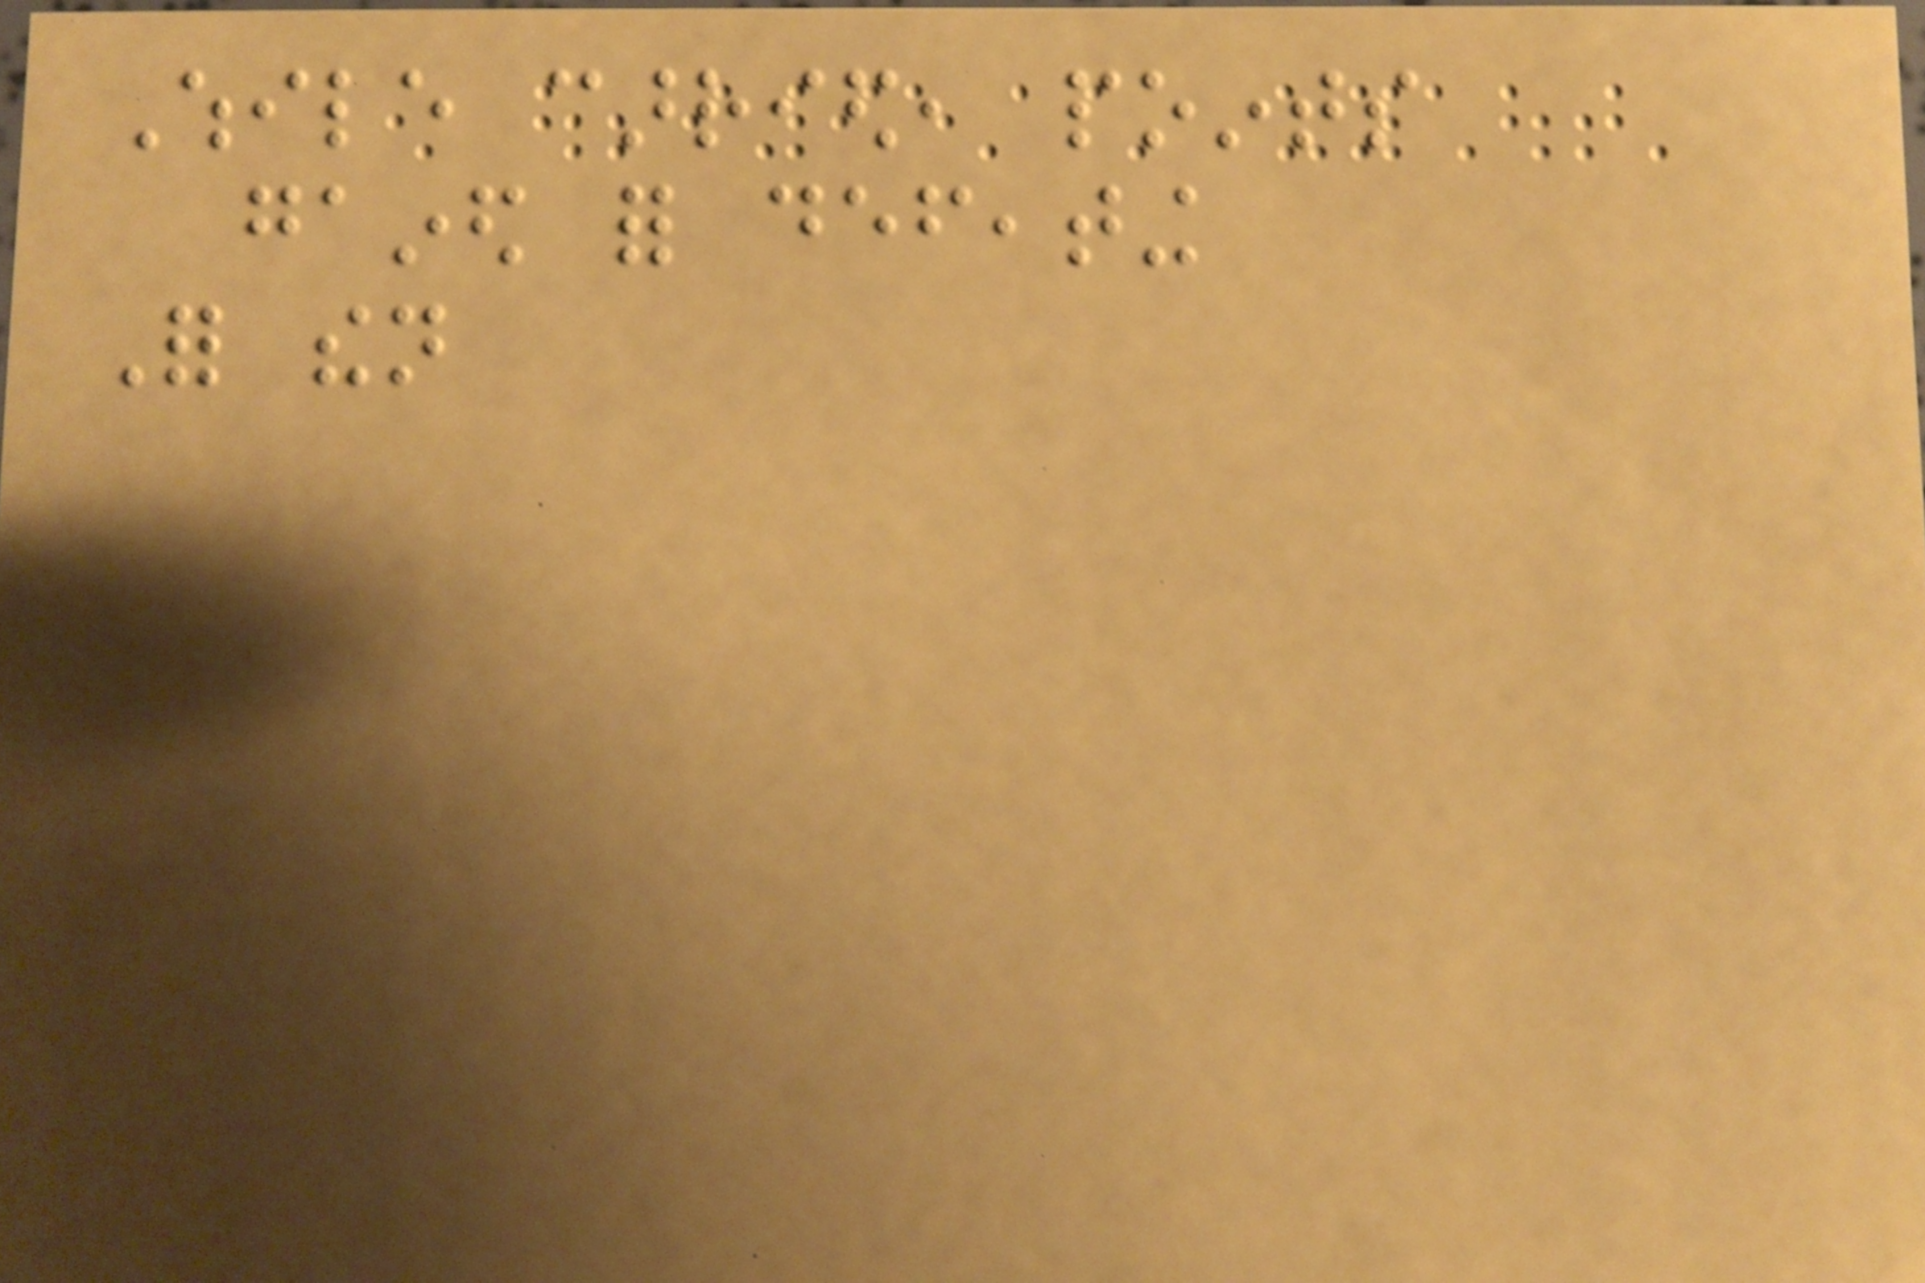While carried, points
gained for defeating
For then
